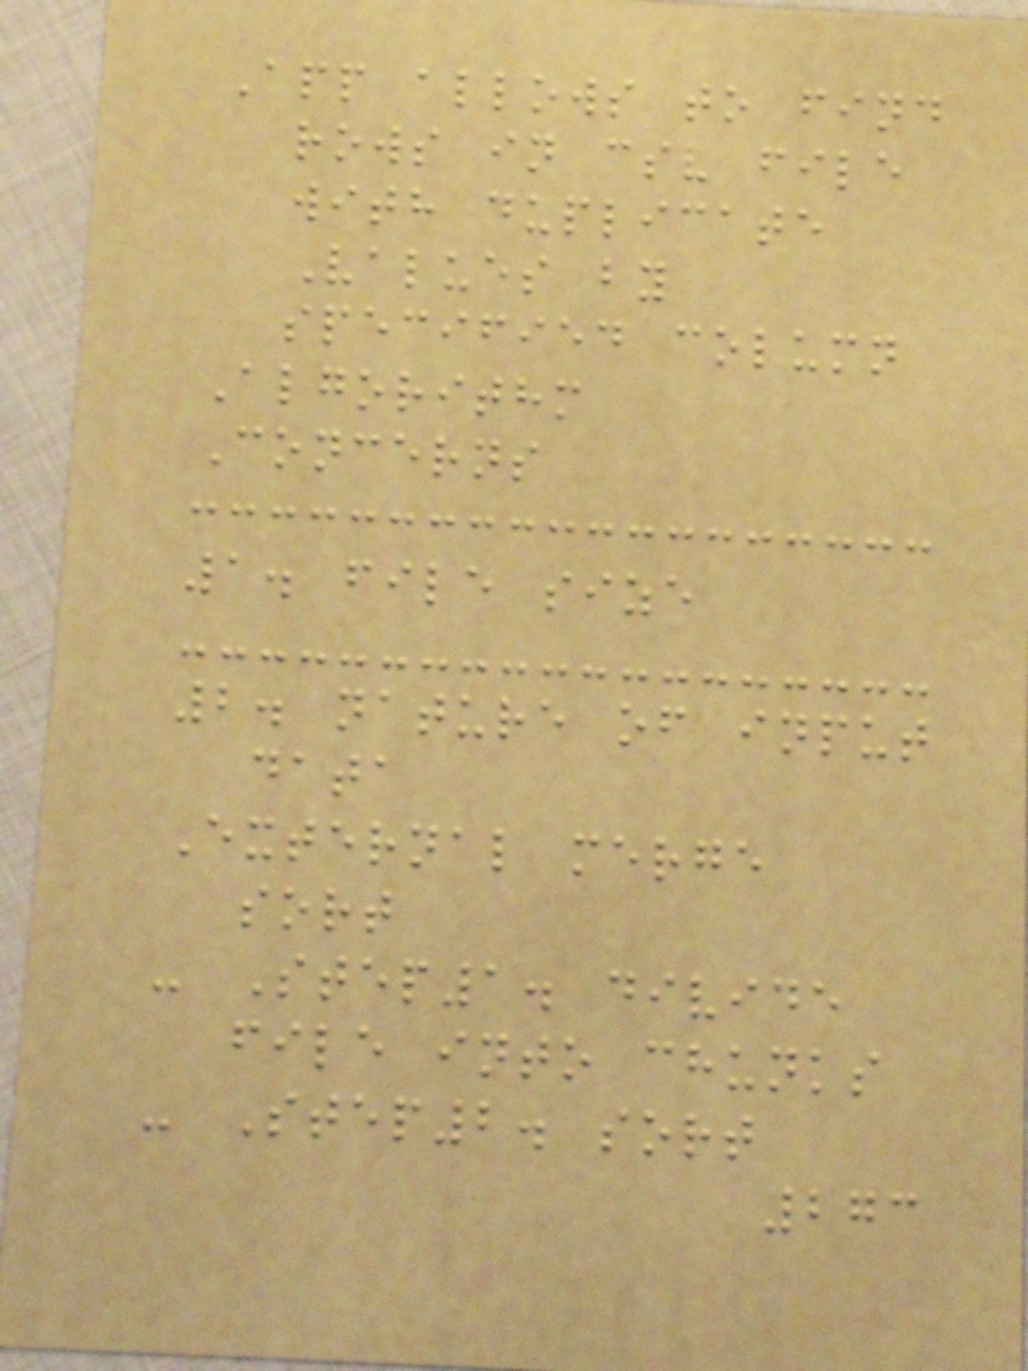App allows to find
rows in csv file
with duplicate
Values by
specified column
Algorithm
Concerns
1. file size
2. nature of input
data
External merge
sort
- Step1. divide
file into chunks
- Step2. sort
273
